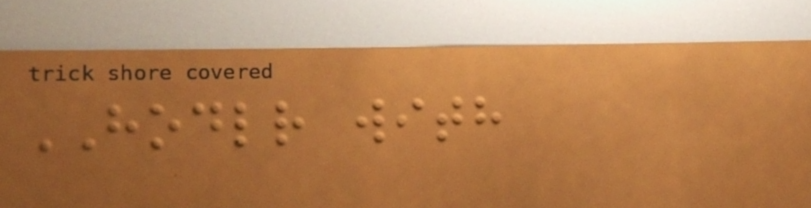HODLR with
